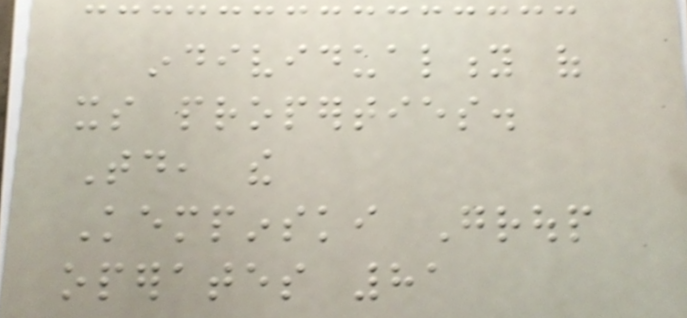individuality of
its properties.
Today, the
Kempinski Group
operates 81
